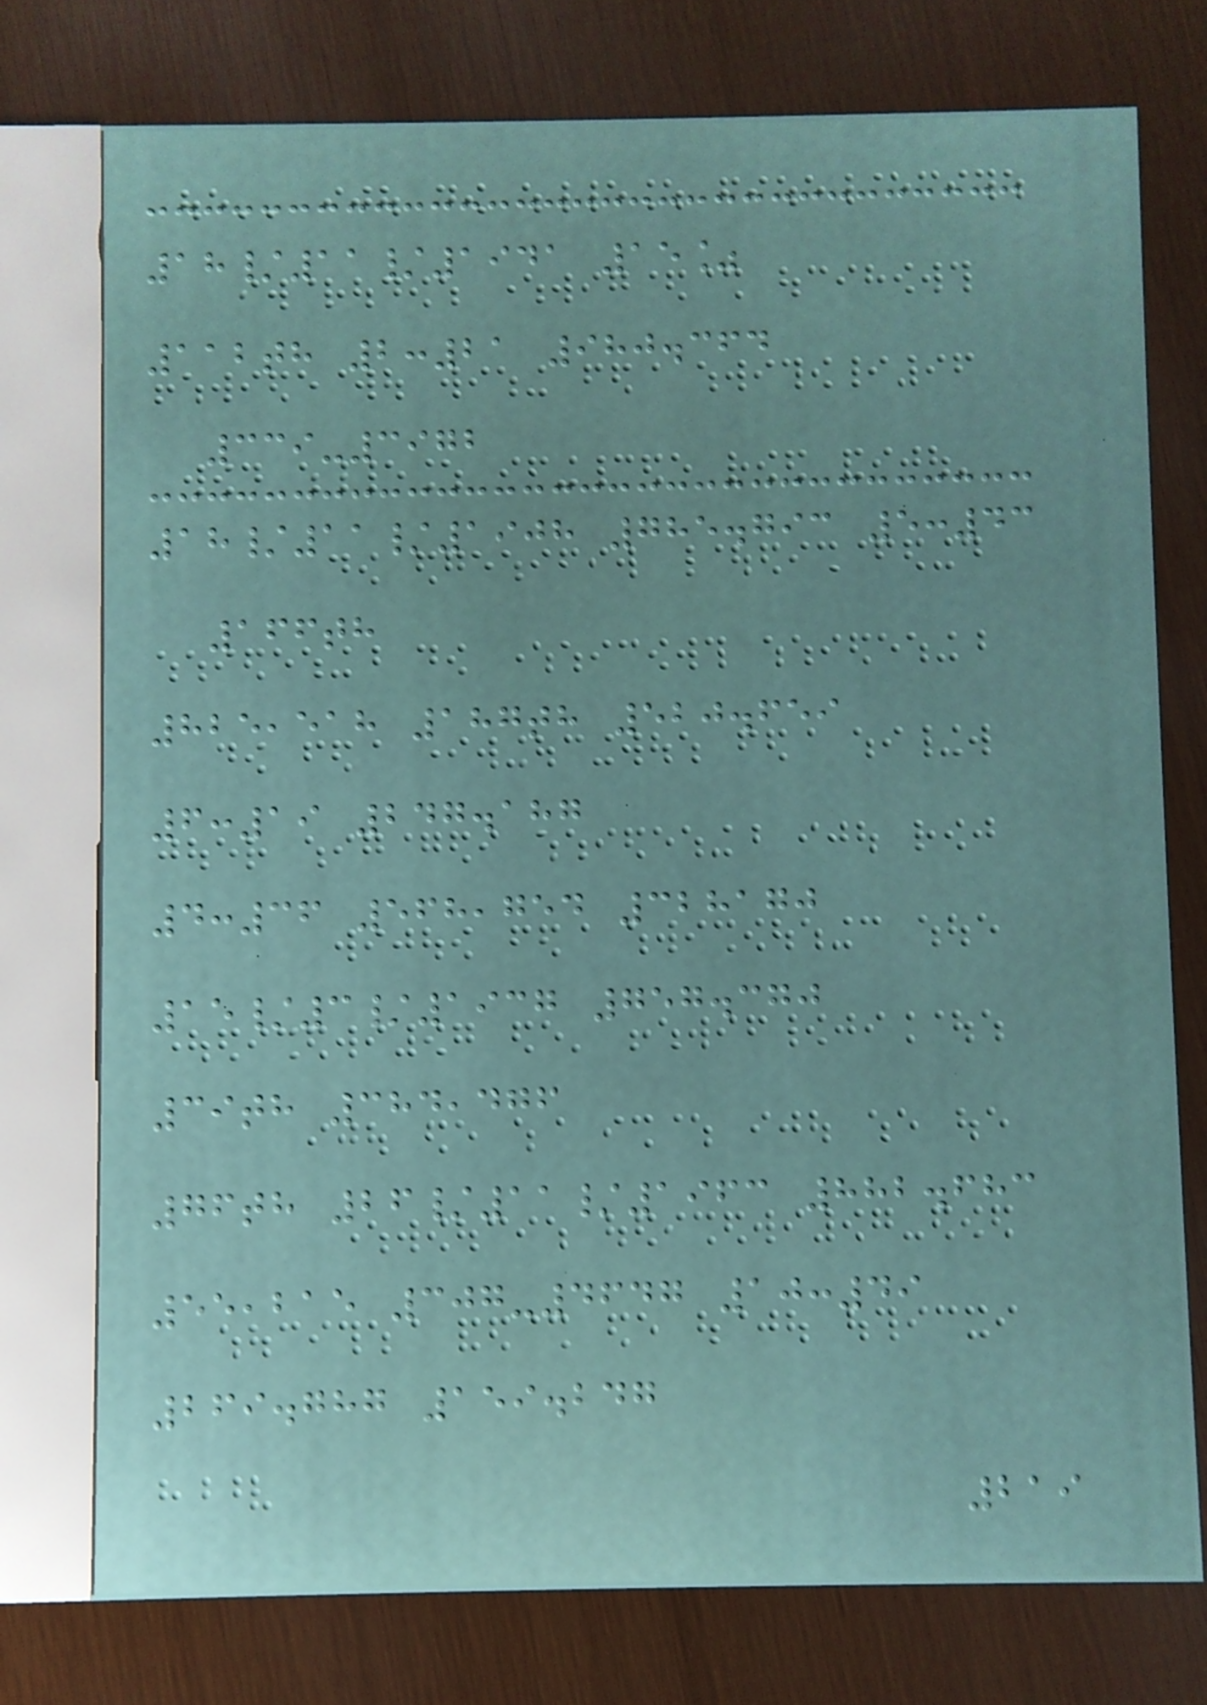18/11/1941 15%
112th 2:21 980.364
339-3972
18/11/1908 785.793 5:43
166th
825,518 187th 520.659
6:19 247.187
4:36 568,754 328170
15/3/1937 757.370
39th 384,476
76th 26/11/1963 882.683
55,215 307-4647 10:49
269.787 159.247
219
